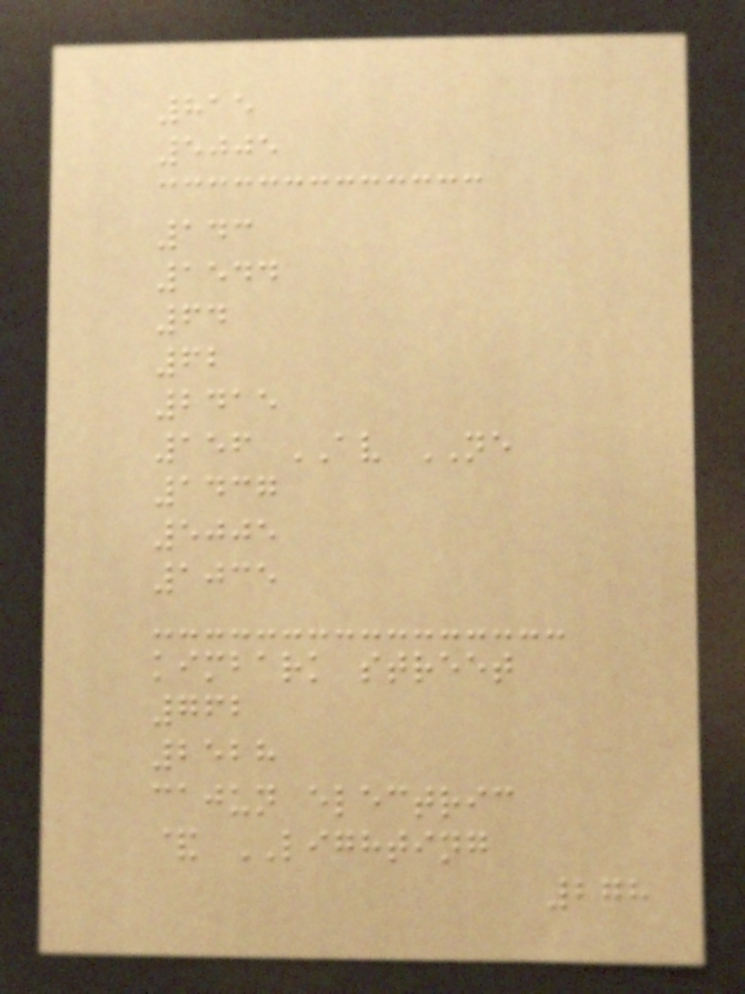815
5005
143
1544
64
62
2415
156 AV NE
1437
5005
1035
kimbark street
762
2528
cajun electric
& LIGHTING
278
